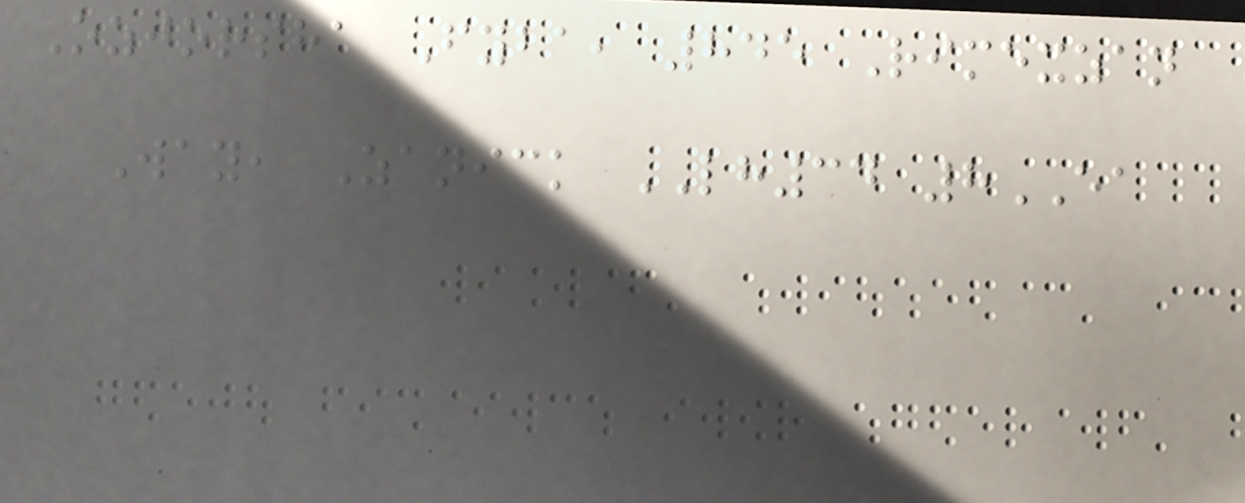Ozjorsha Fyba, 845 Rimexzan
Way, Zanick LH34 8EA
